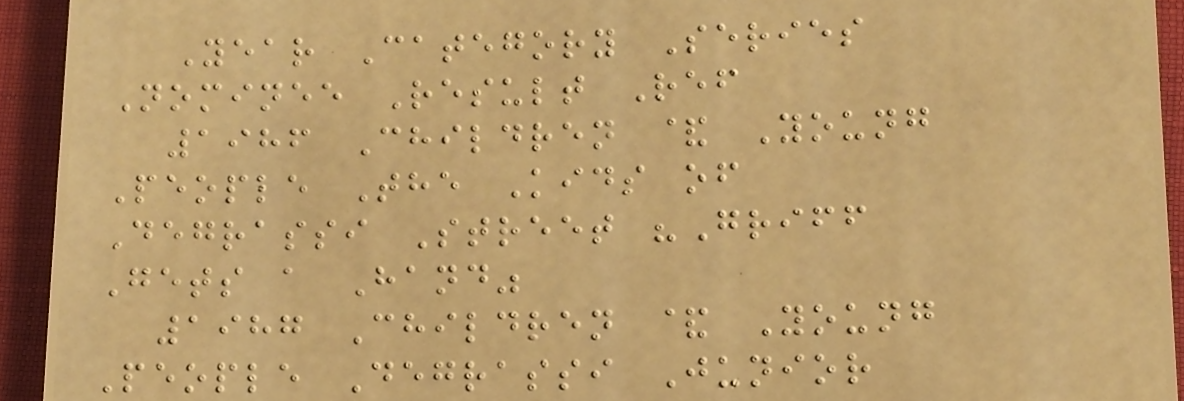Year Category Series
Nominee Result Ref
1986 Children & Young
People The Kids of
Degrassi Street "Griff
Gets a Hand"
1987 Children & Young
People Degrassi Junior
